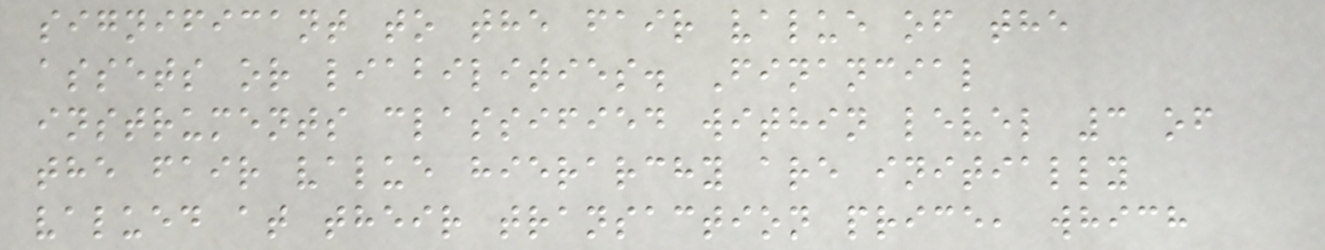significant to the fair value of the
assets or liabilities. Financial
instruments classified within level 3 of
the fair value hierarchy are initially
valued at their transaction price, which
